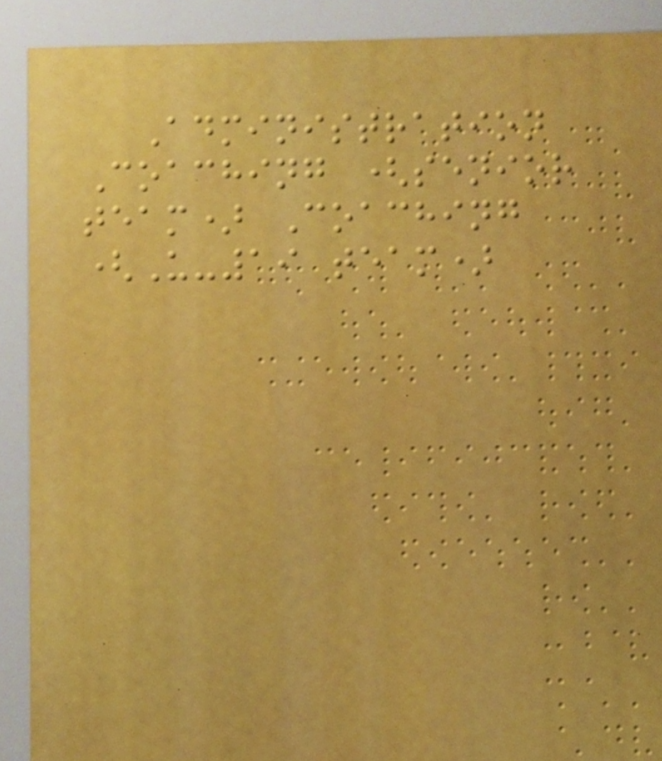Administration
Coaching (senior
team) Coaching
(U-19 team)
